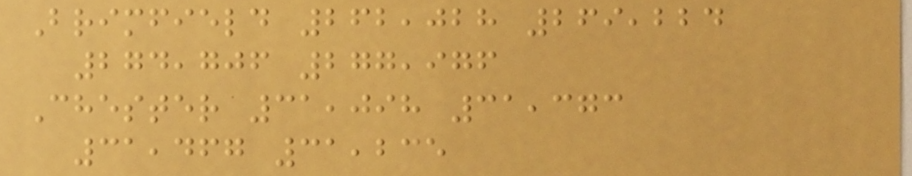Brimfield 262,028 269,224
274,706 277,976
Chester 31,098 31,373
31,467 31,235
